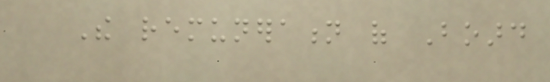The remuneration of Board
